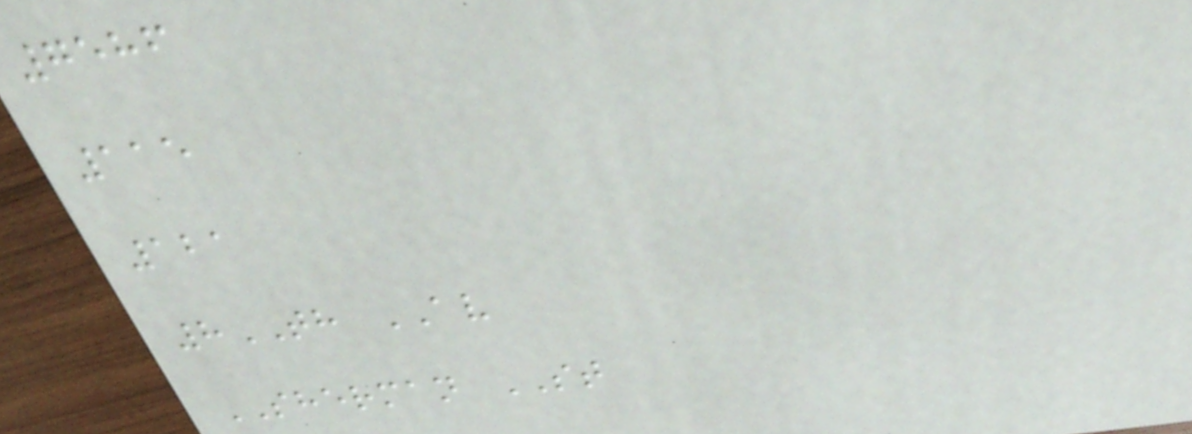7586
115
121
8TH AV
SHERMAN ST
